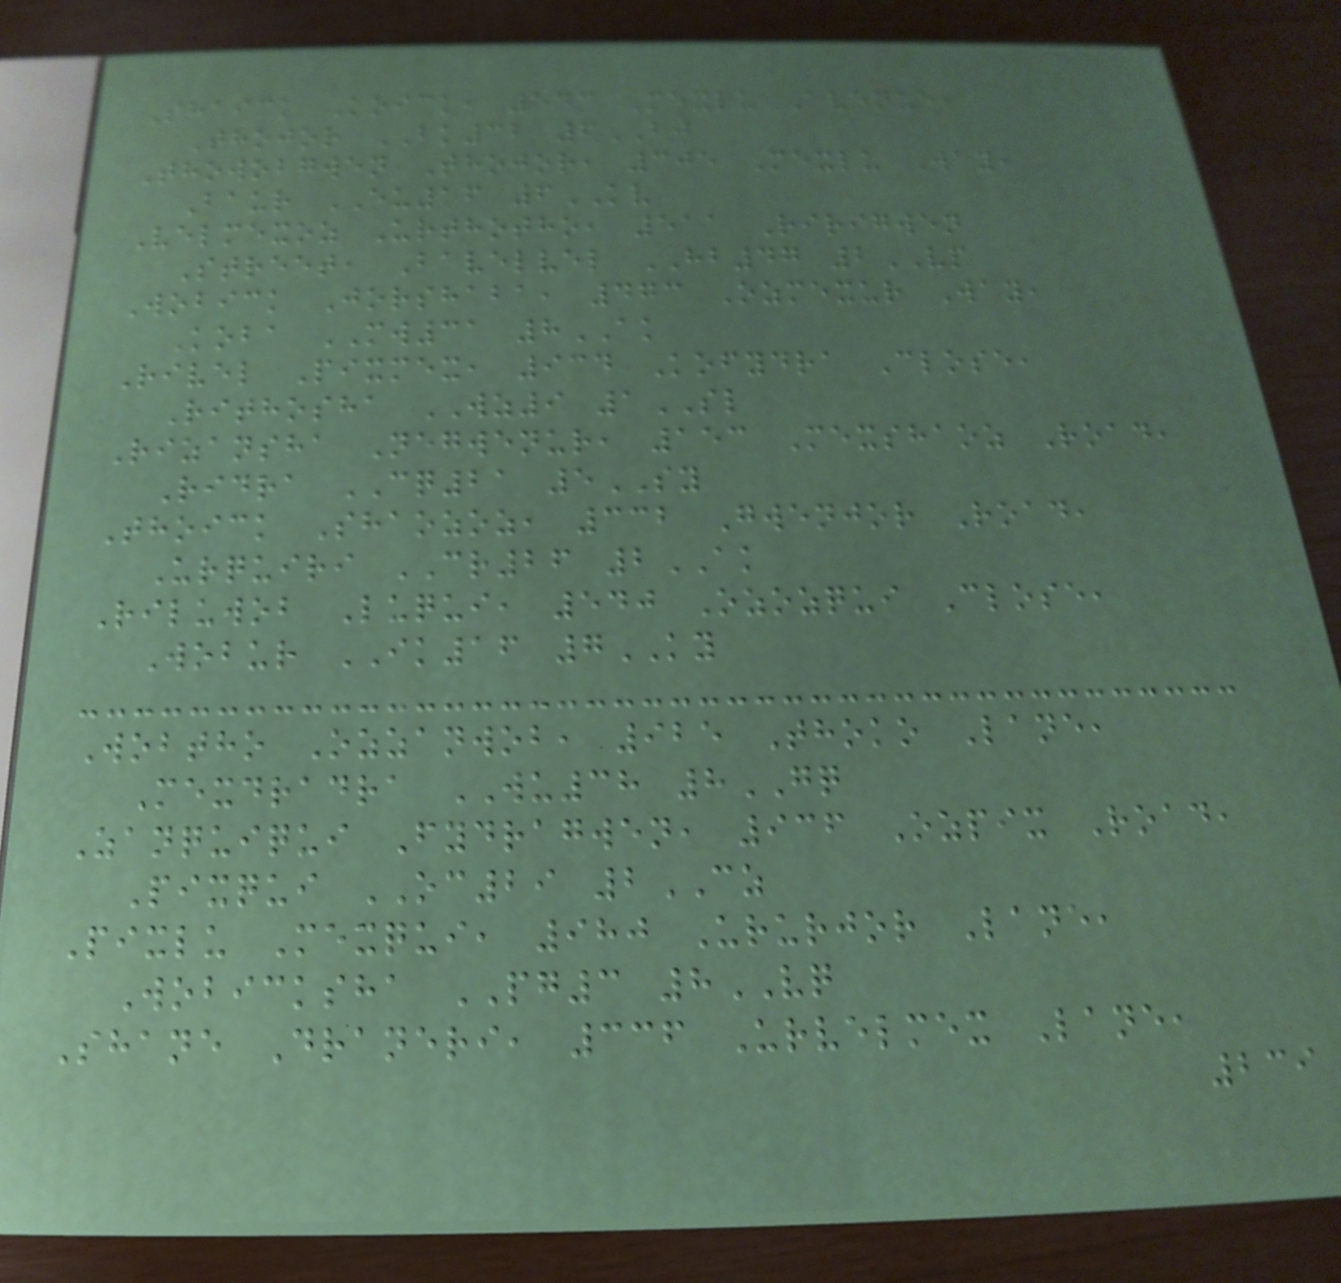Shaick Koick, 543 Mexlu Avenue,
Thojor BK32 6BJ
Thowobgwen Thojor, 305 Mexlu Way,
Baur EU16 6KV
Velmexoz Urthotho, 511 Ririgwen
Street, Bavelvel HB47 2VP
Wobick Jorshaba, 473 Ozmexur Way,
Koba MW31 8AK
Rivel Pixmex, 934 Kofydra Close,
Rithosha WZ9 1SL
Rizansha Negwenur, 153 Mexshaoz Road,
Ridra CQ21 5SY
Thoick Shaozoz, 332 Gwenjor Road,
Urquiri CR26 2AK
Riluwob Luqui, 540 Ozozqui Close,
Wobur IK16 7KY
Wobtho Ozzanwob, 925 Thoko Lane,
Mexdradra WU38 8GQ
Zanquiqui Fydragwen, 936 Ozpix Road,
Pixqui OC29 2CZ
Pixlu Mexqui, 980 Ururjor Lane,
Wobicksha PG3 8VQ
Shane Draneri, 336 Urvelmex Lane,
239
